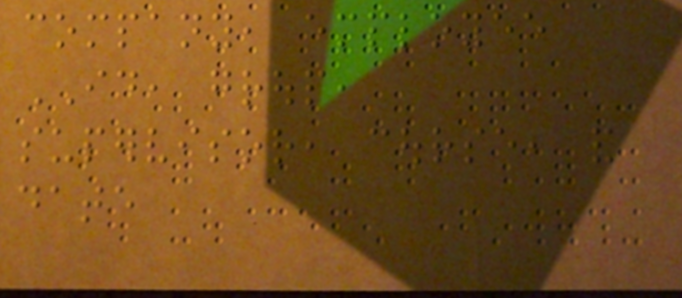company, employee
ID, group,
supervisor, course, and
date
